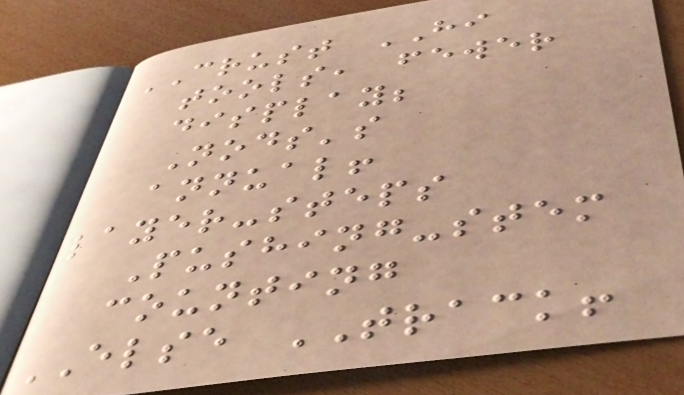CRUST HI
tools, fewer
display;
Nods's
annual!
layer-steps
Pushing-stem
counting
ELSE TRACK!
